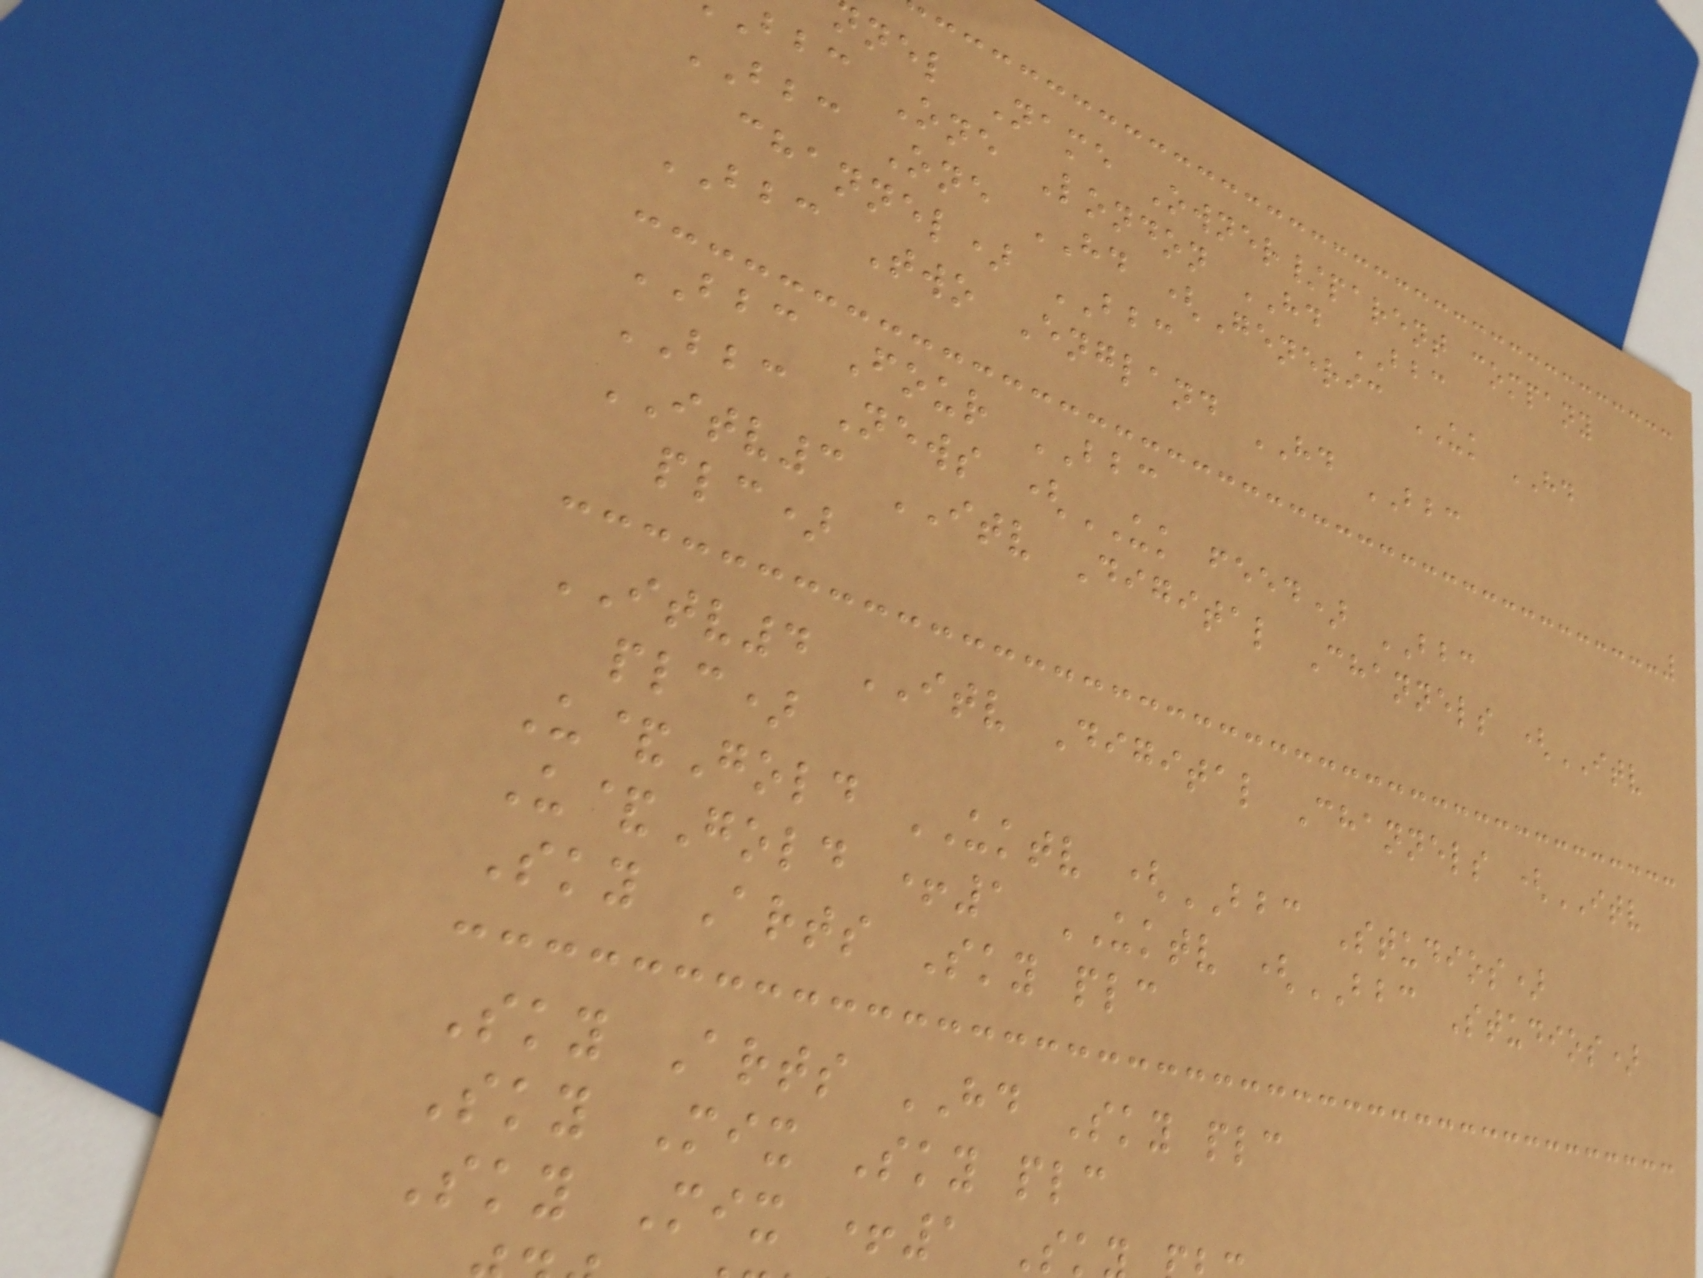nel Name Owner/parent company
bbc One London HD BBC
BBC One HD (Generic UK HD
channel) BBC
BBC Two England HD BBC
BBC Four BBC
BBC News (UK feed) BBC
ITV3 ITV Digital Channels (ITV
plc)
ITV4 ITV Digital Channels (ITV
plc)
U&Gold UKTV (BBC Studios)
U&Gold +1 UKTV (BBC Studios)
Sky Arts Sky plc
Sky Arts HD Sky plc
Sky Mix Sky plc
Sky Mix +1 Sk
